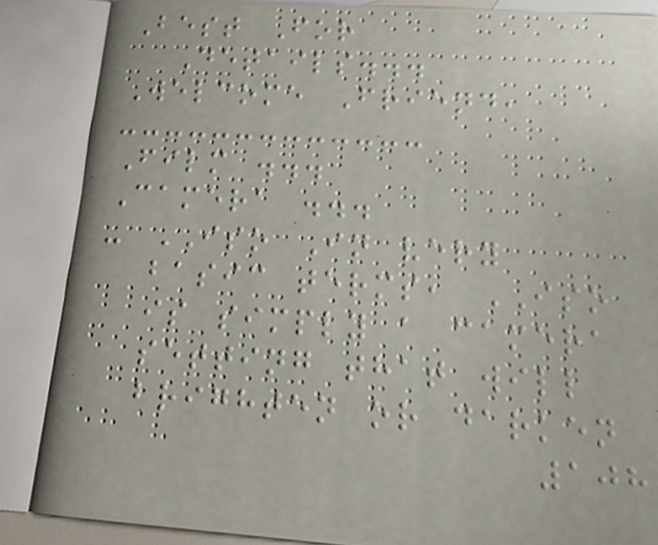Best For
Details...
Welcome Friend,
Film ...
Camera ...
- ISO In very
basic terms, ISO
is simply a camera
setting that will
brighten or darken
108
